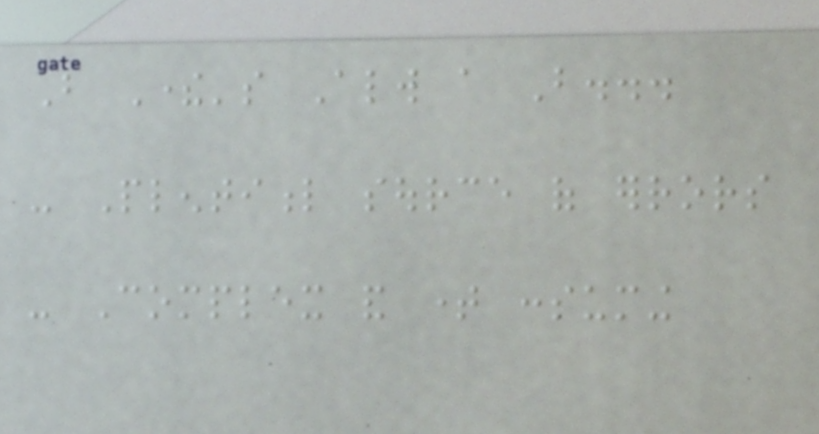But There's Always a But...
- Plentiful source of errors
- Complex and time consuming
